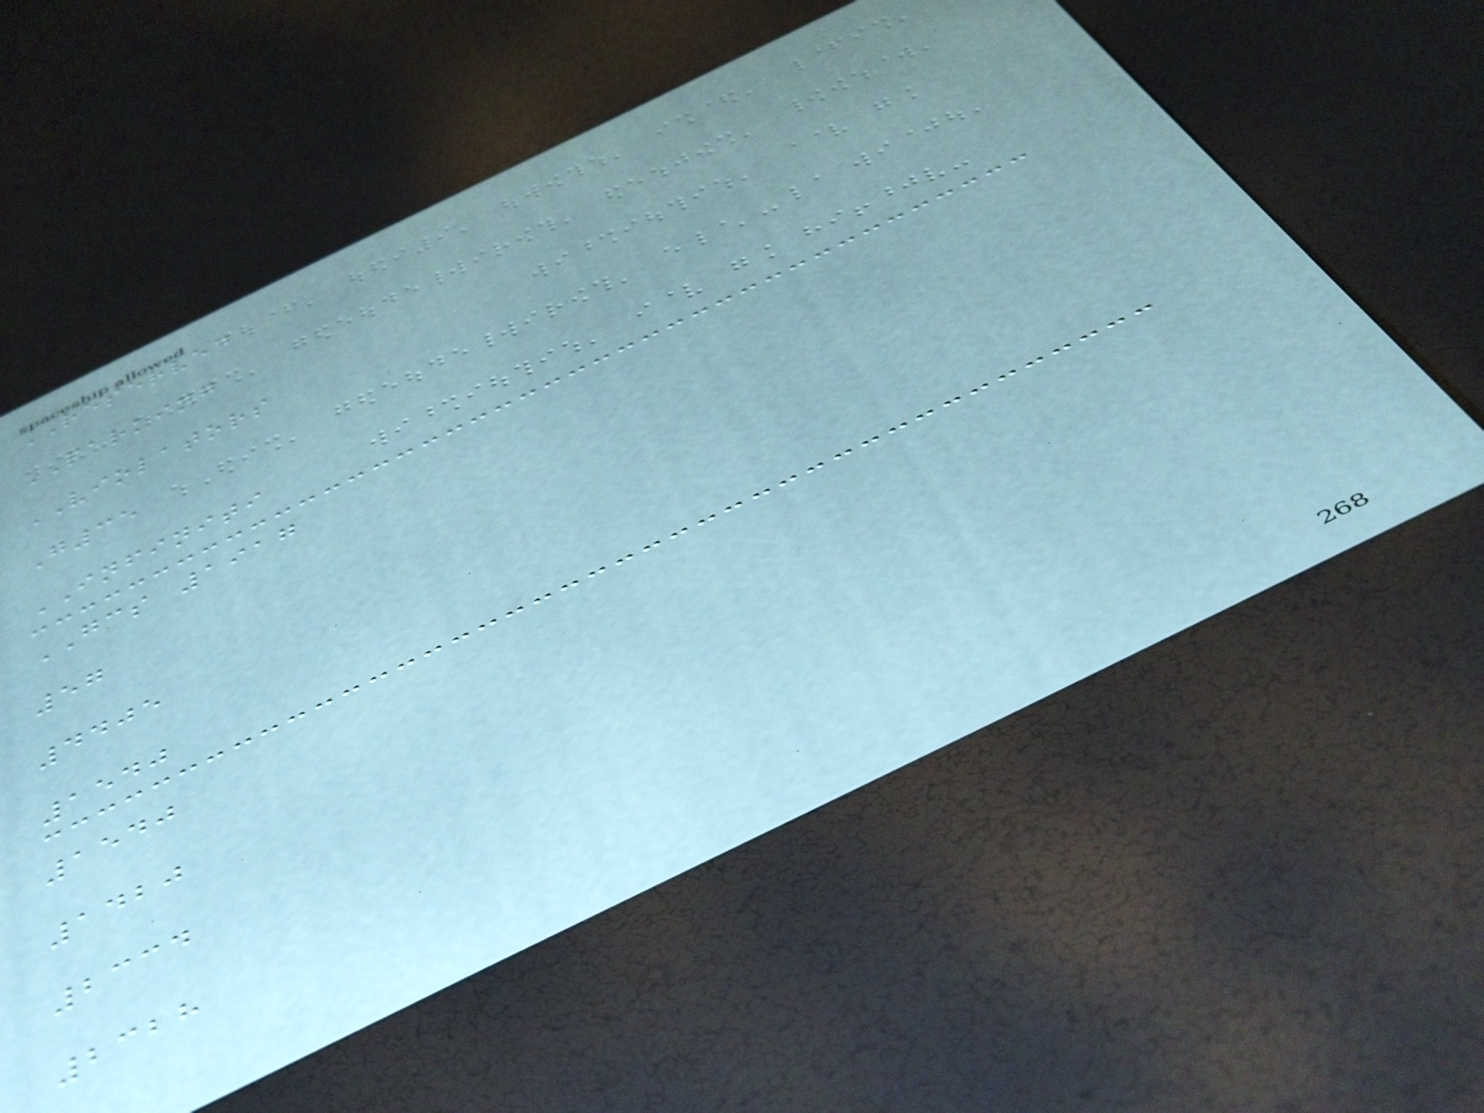RESERVED
PARKING
VIOLATORS
G35
INFINITI
GCS 1917
57
4405
1540
1540
1420
2334
2328
